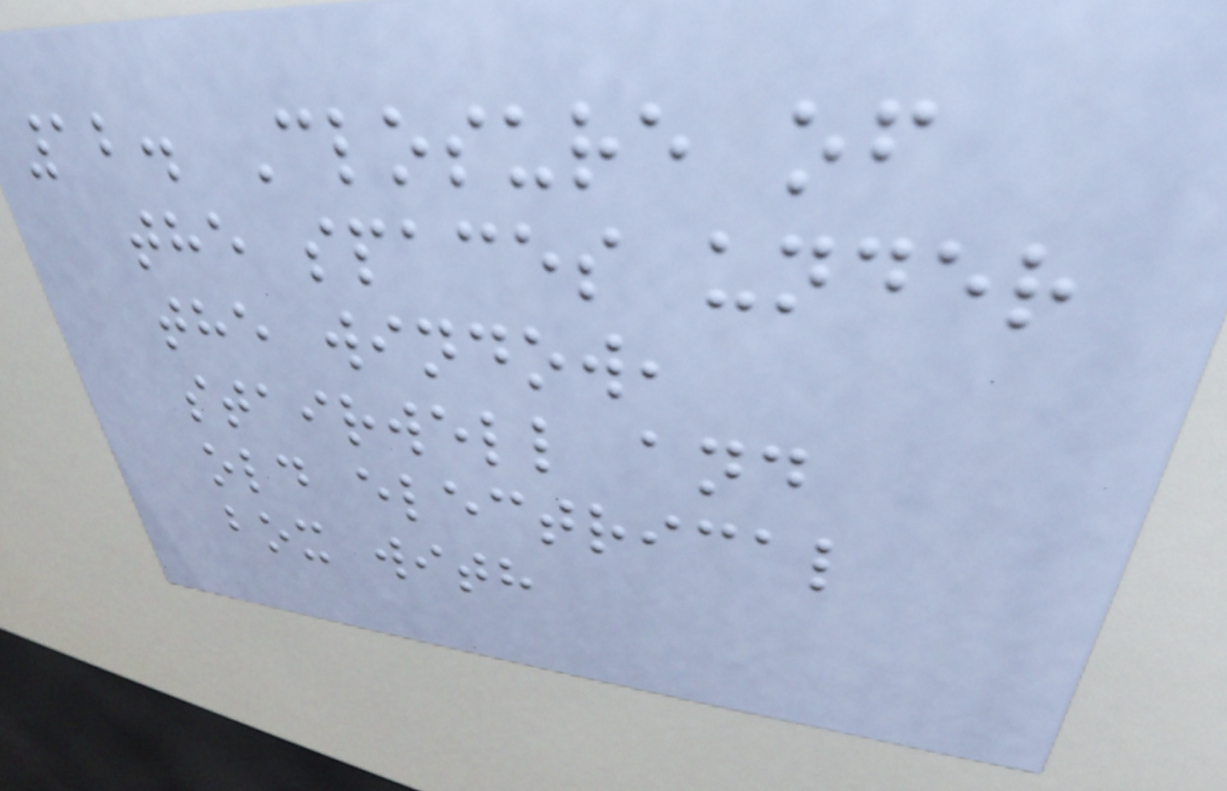12. Closure of
the spaces under
the window,
stairwell and
old electrical
box with
